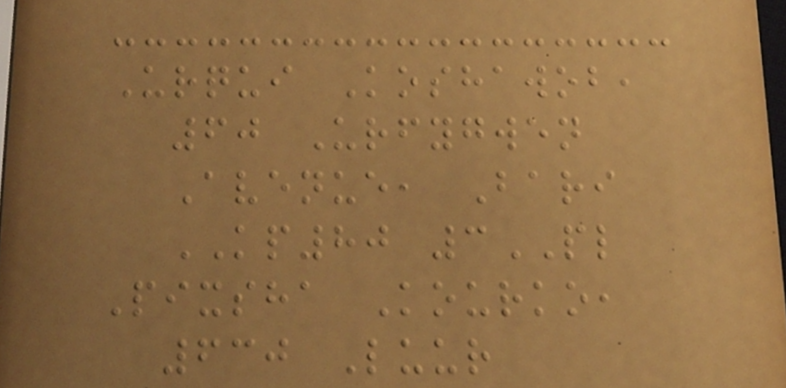Urqui Koshawob,
60 Urfygwen
Avenue, Bari
KP80 3PL
Pixsha Kourko,
630 Luur
